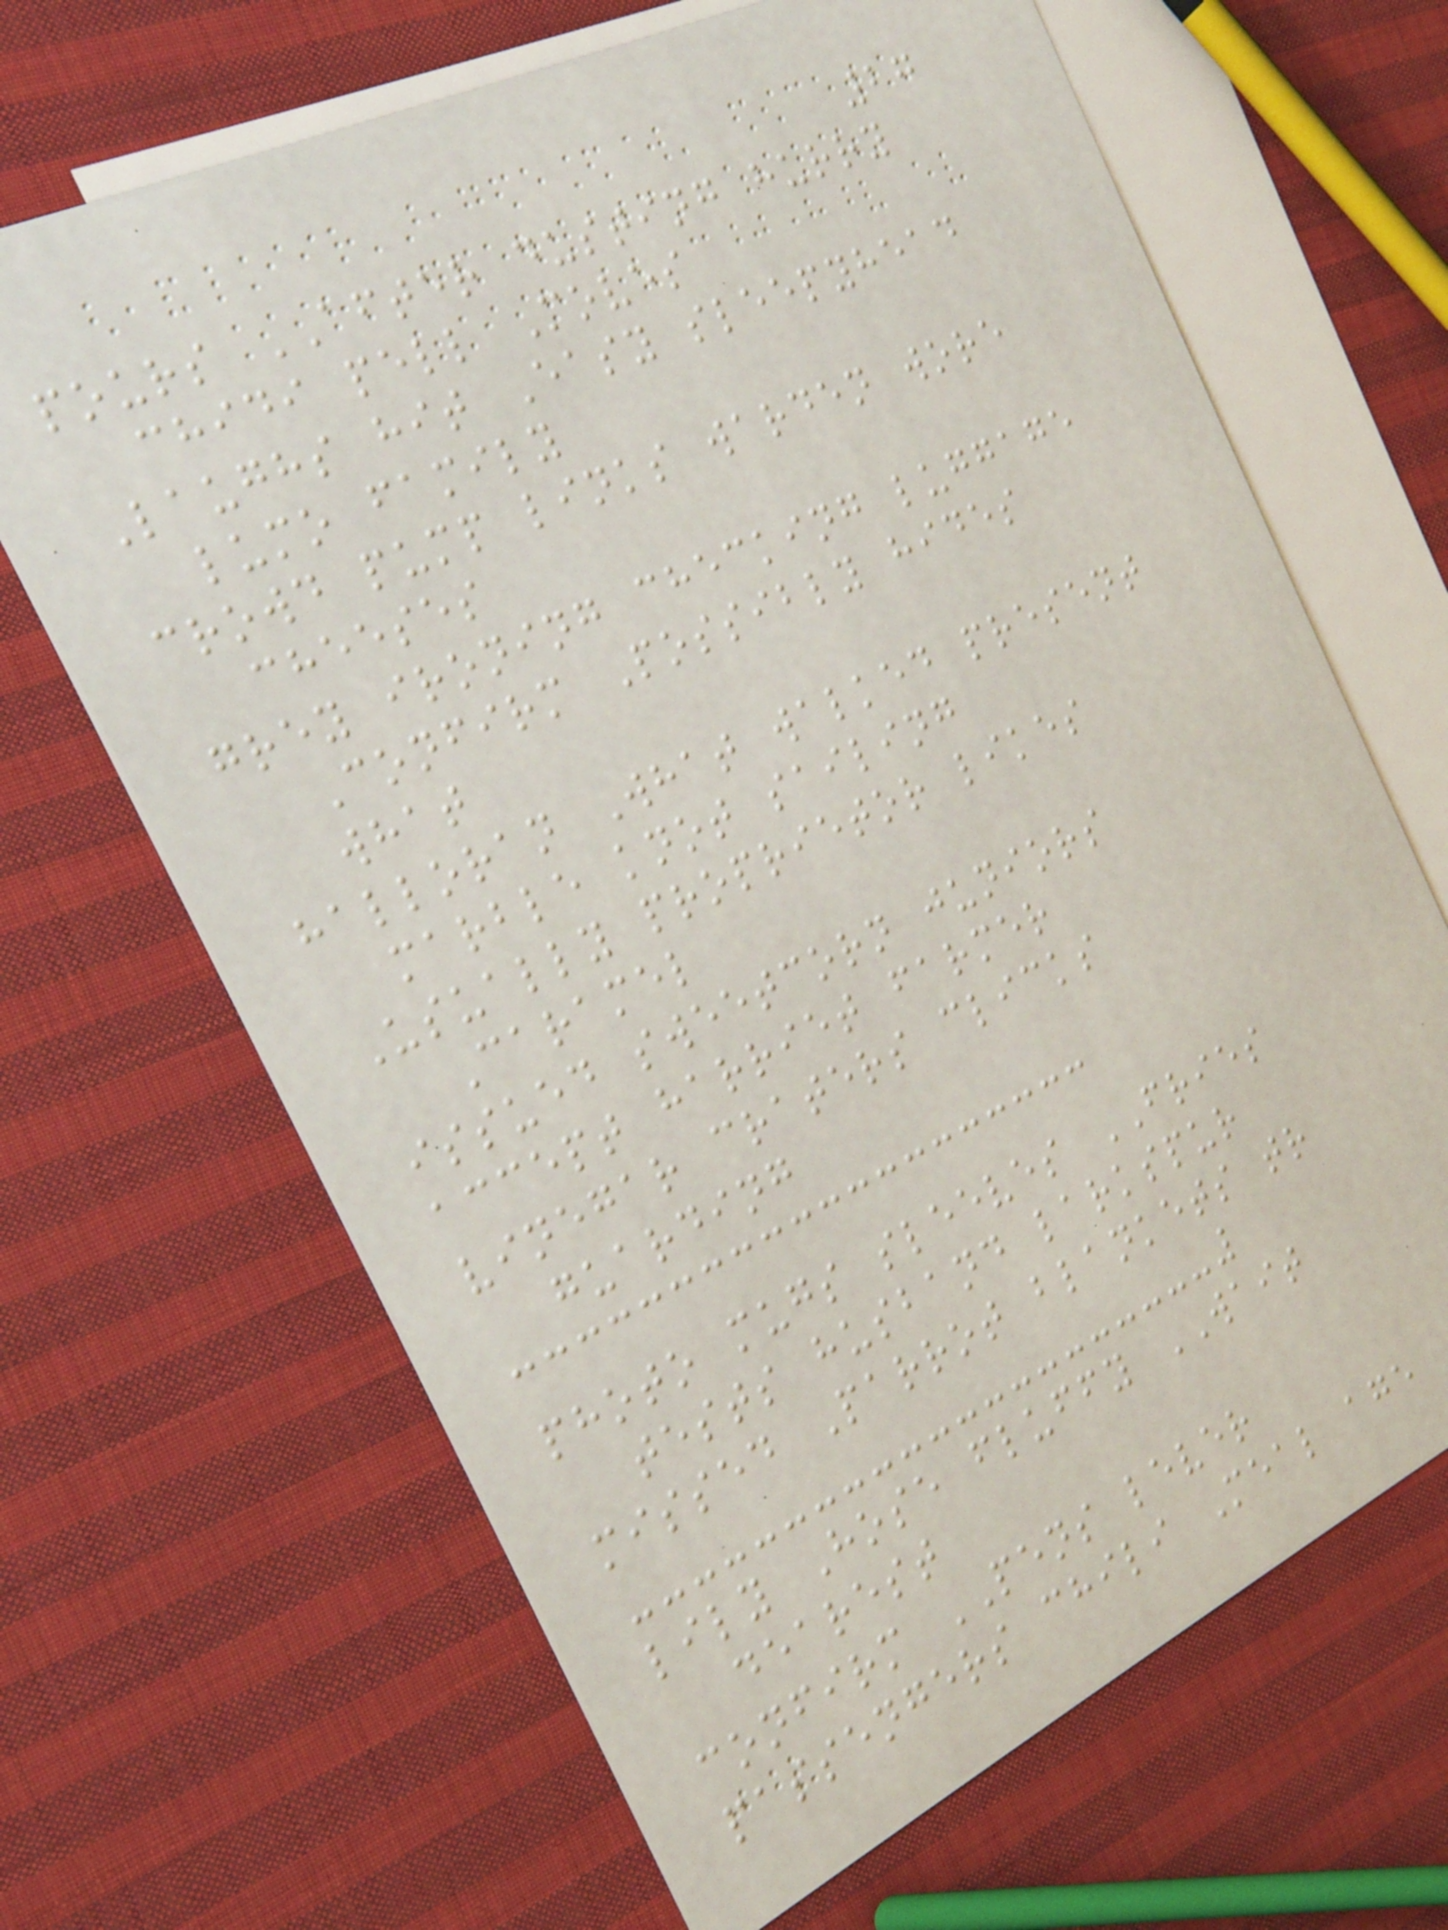27
pours AFTER dusting hurry
chidi pell Moves
Laughs hit Easy sleepyhead
lumo family
crowd pump links warden wore
cheeses
grey ironing checking luggage
Confirm Possibly hides
what
halloran What walked present
marble knot sailing
Usually proprietor likes
Caramel
issued sweetcorn juniors
accept harriet farmer
vinegar craters clicks
guarding
photo mugs sleeves FRIES
tests husband larkspur
missed Parrot blankets tr
lily Hose fluffy WAIT
dearest
confirm PENS lever
passengers chili Meal age
